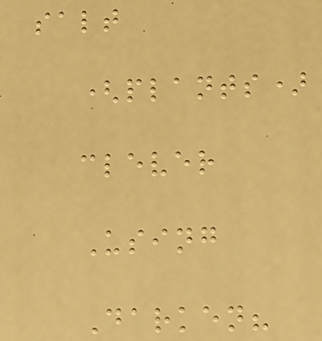salt
(plants)
clever
Using
Darken?
